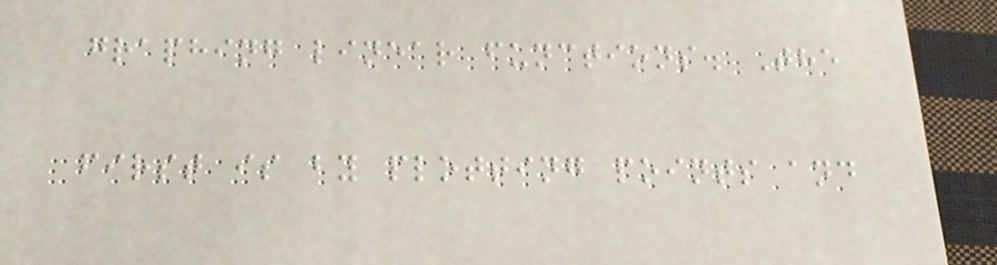graphing linear functions. The
first is by plotting points and
